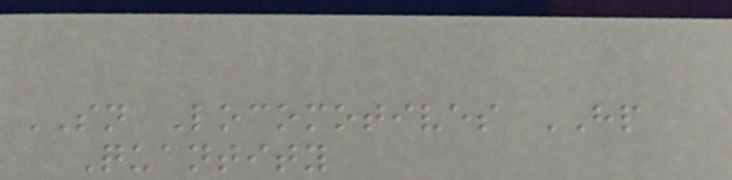SN Locomotives HP
Quantity
